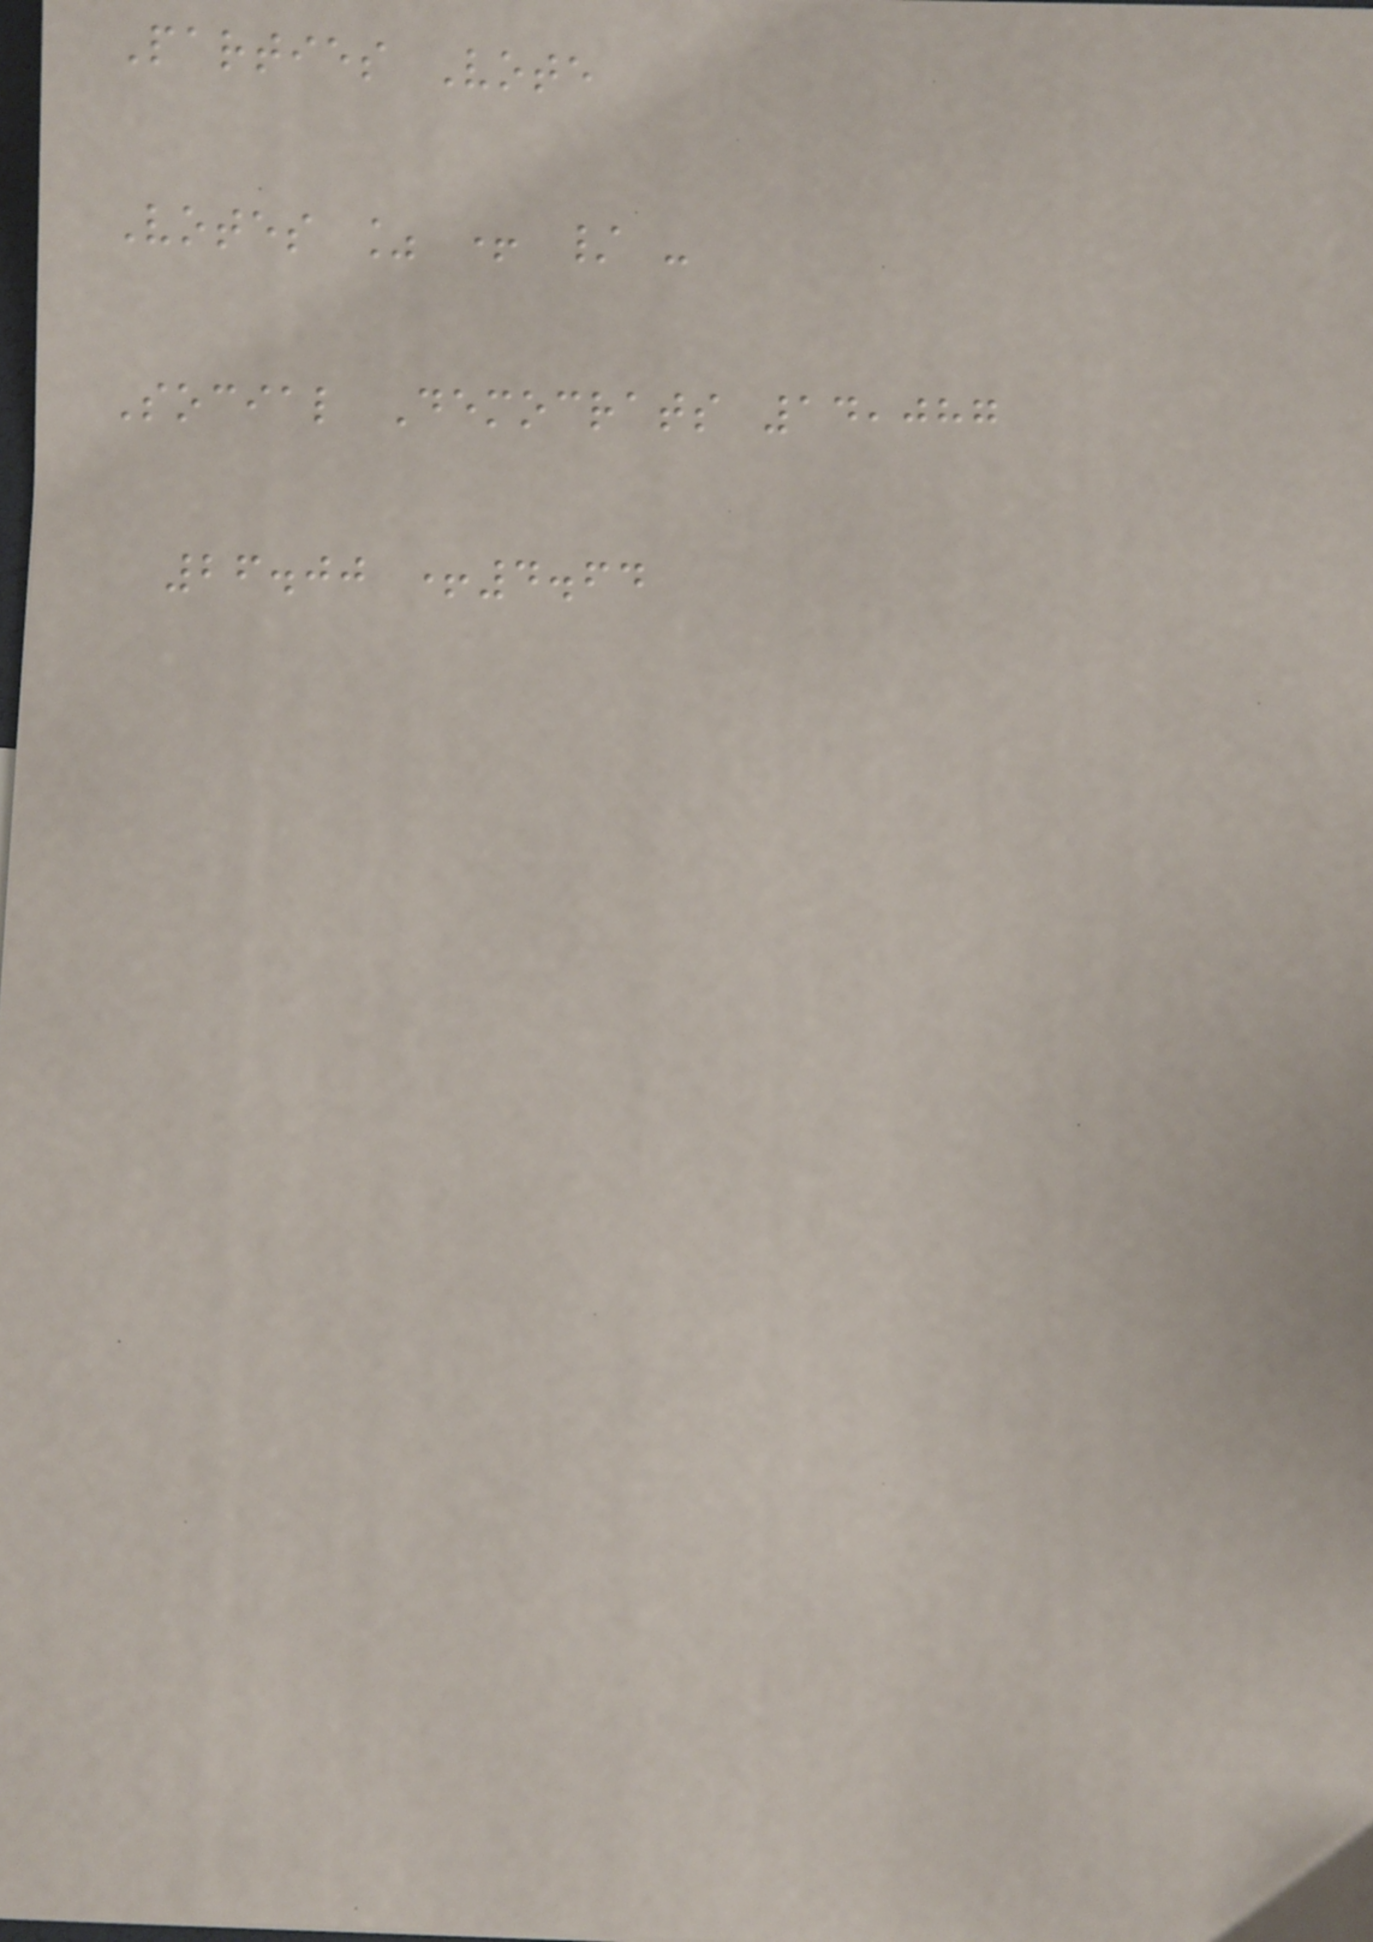Parties Vote
Votes % + / -
Social Democrats 14,087
26.00 +4.64
